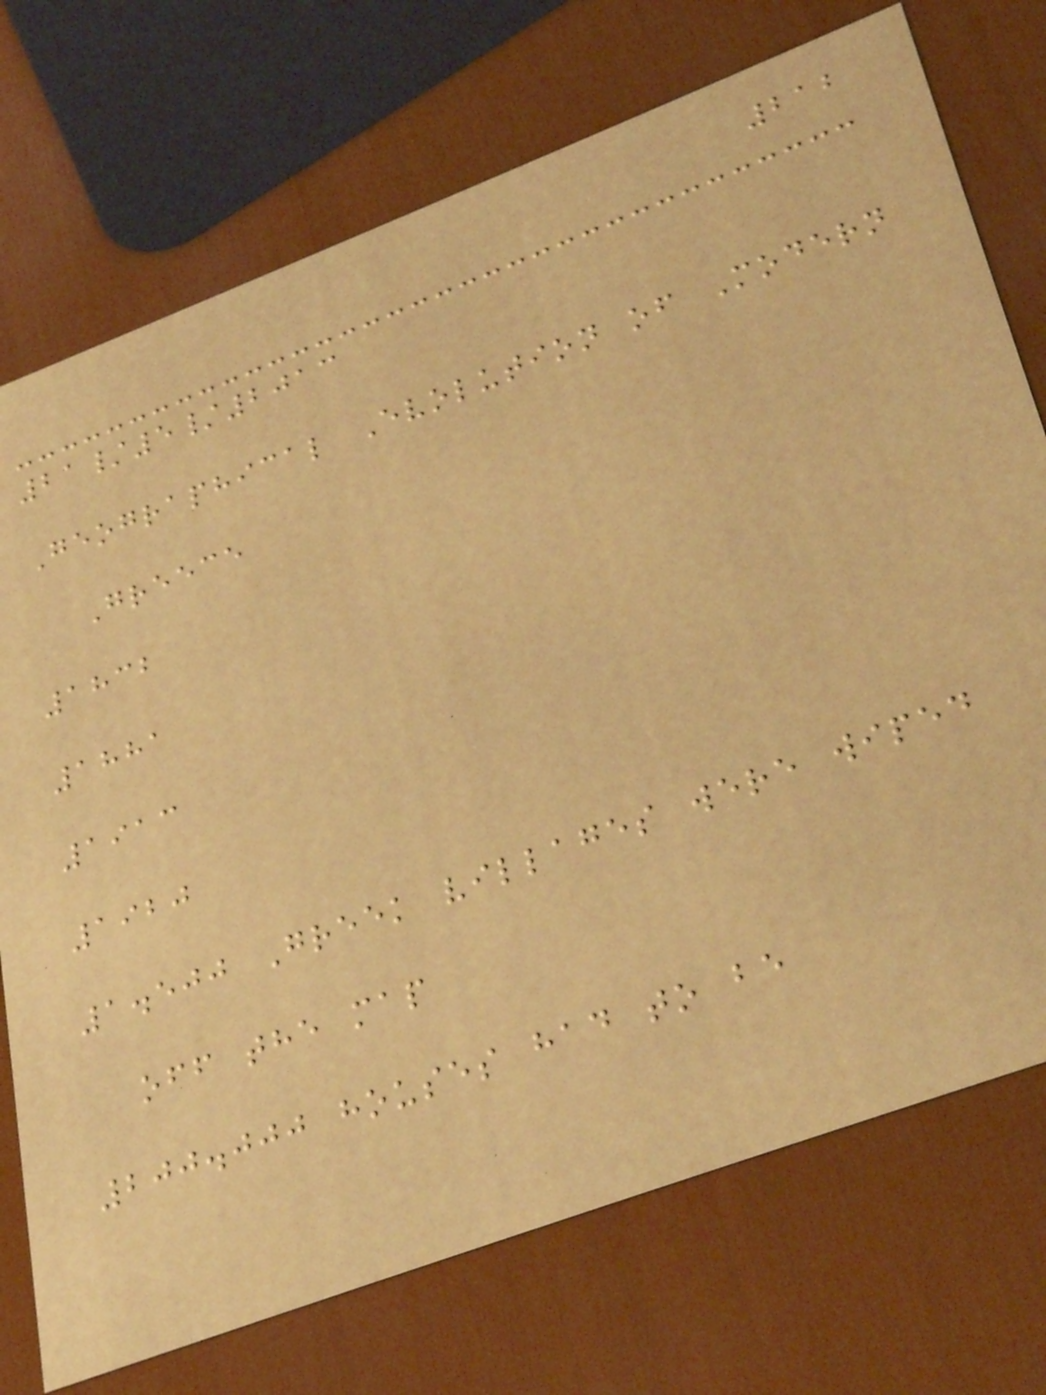212
21/5/2013
Geographical Evolution of Modern
Greece
1832
1881
1913
1920
1.500 Greek villages were wiped
off the map
200.000 houses had to be
